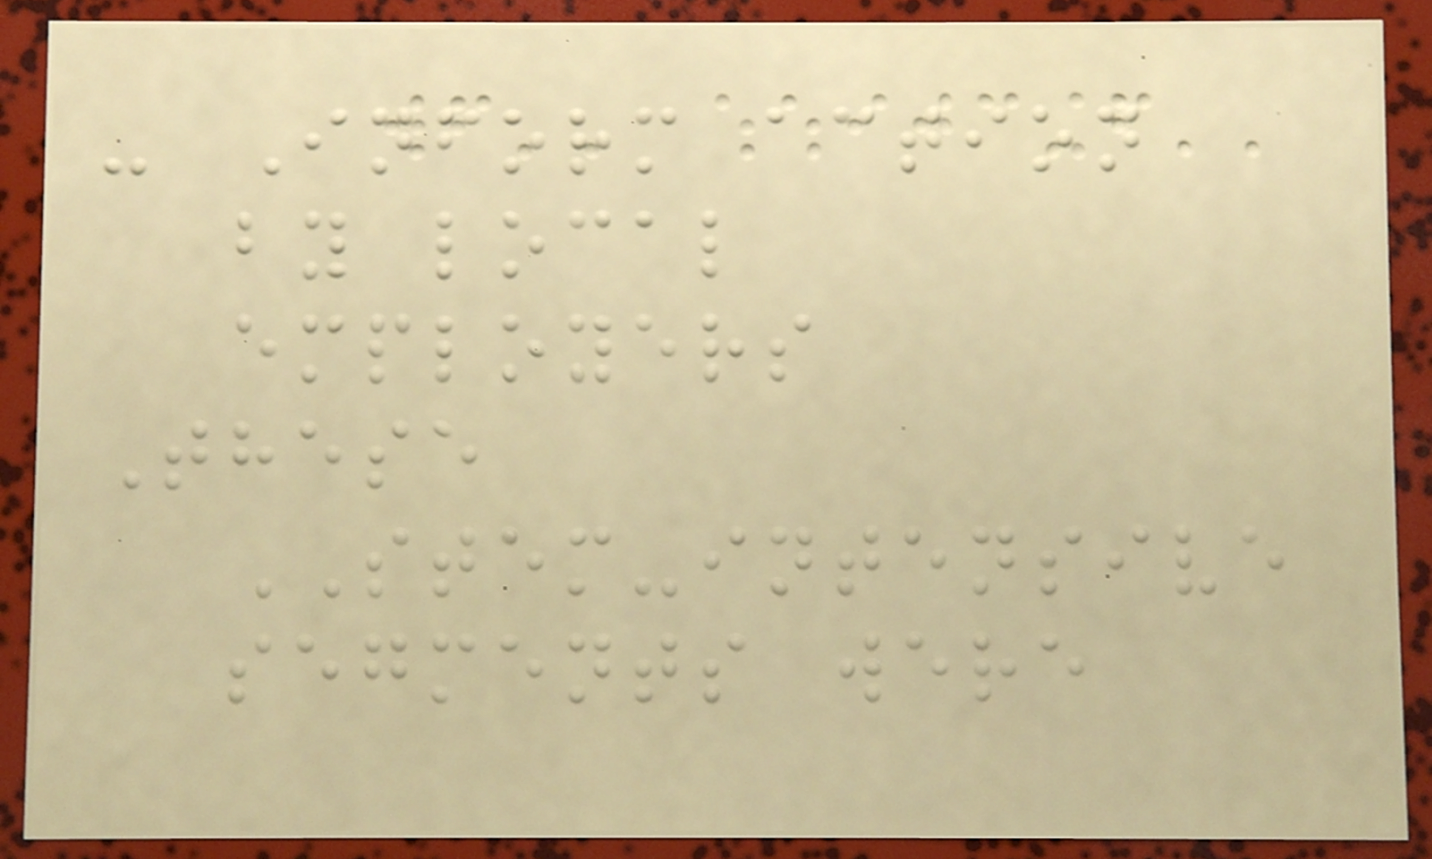- Inform action
by local
employers
These
STEM-intensive
segments were
